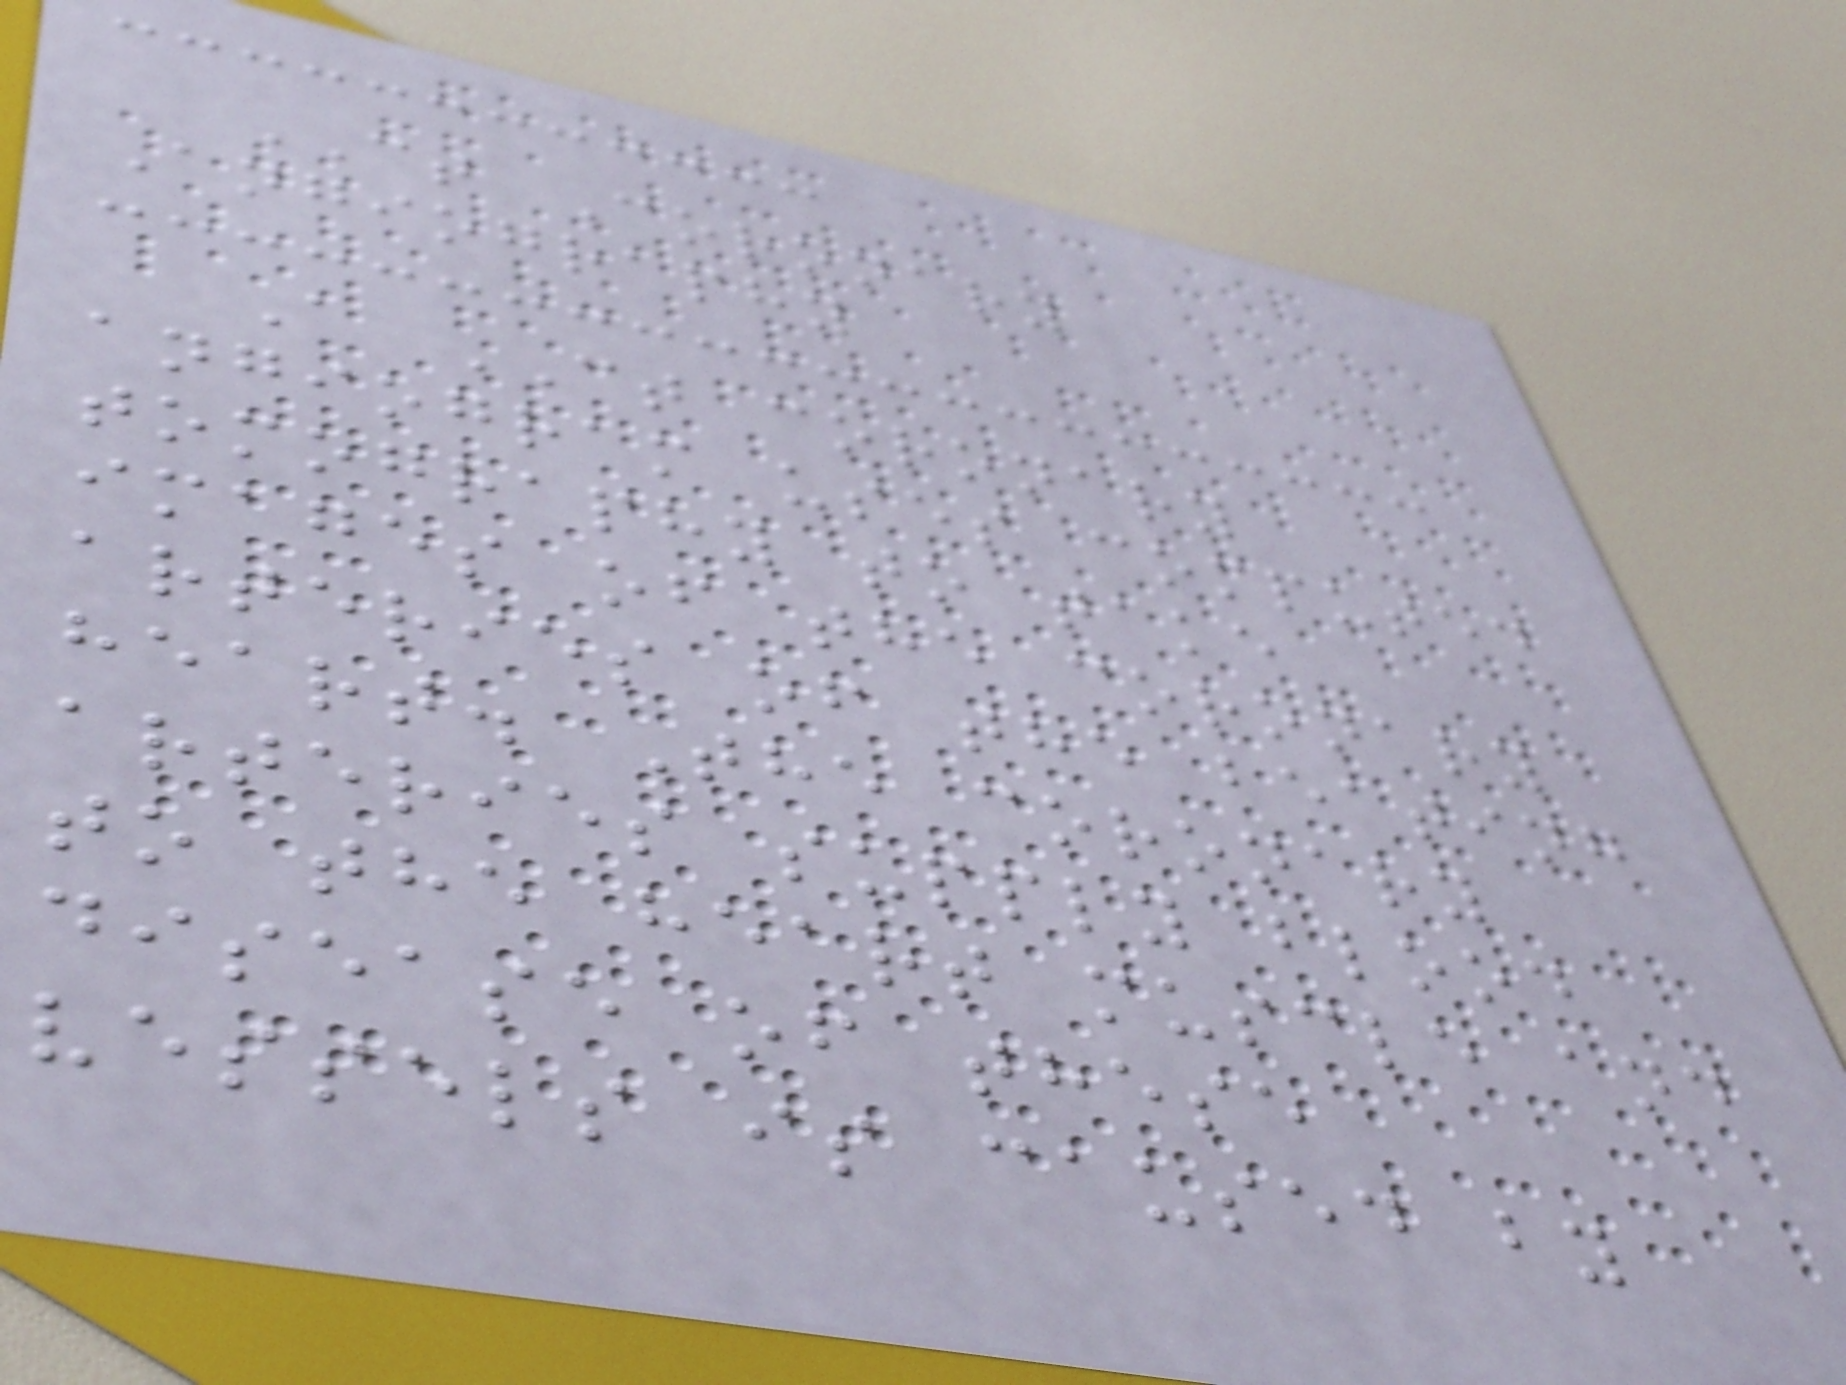CT Coronary
Angiography
A CT coronary
angiogram uses computed
tomography to take
images of the coronary
arteries of the beating
heart. The coronary
arteries supply blood
to the heart muscle and
disease of these
vessels is caused by
